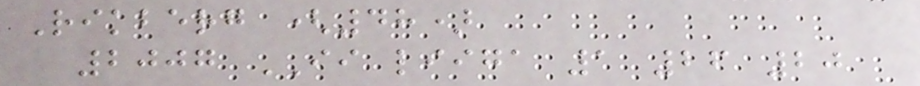Rikberg (48)
2007 II liiga 1 26 20
